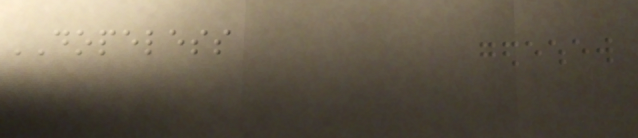DOPELESS
